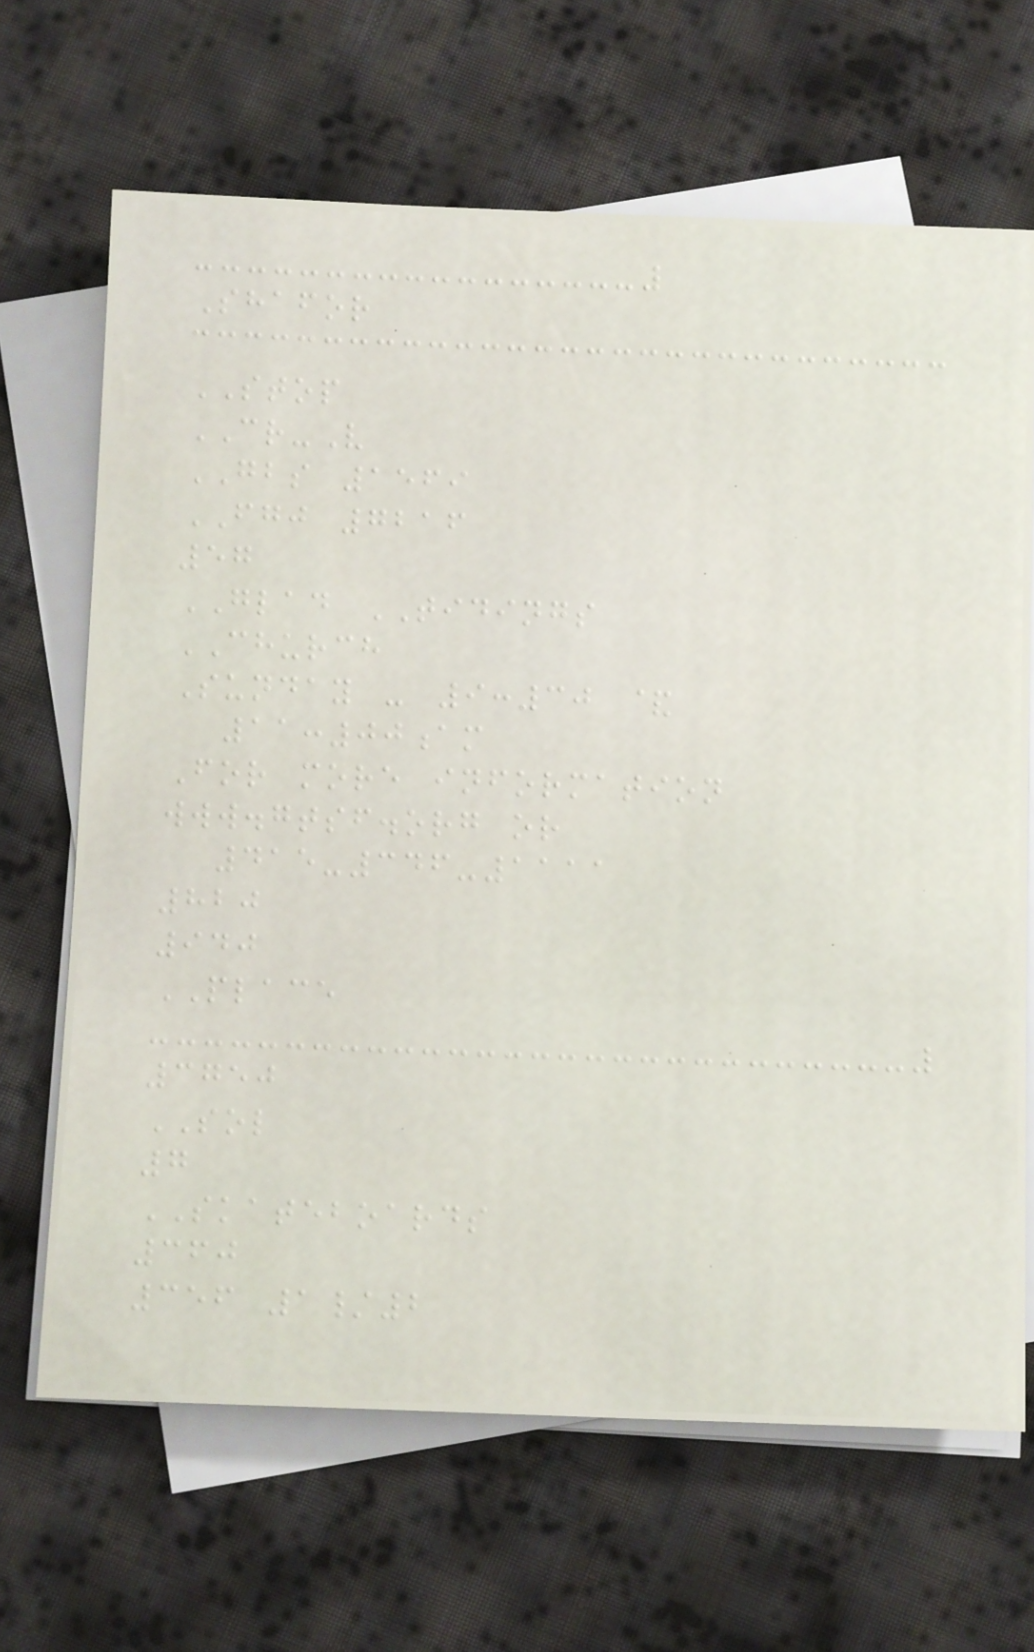Shafor
STOP
CR-V
GBS 1569
FGJ 7216
57
GLAD TIDINGS
CHURCH
Sunday - 9:30 &
11:00am
For more information
www.gtsf.org or
415-346-1111
820
940
PLACE
3750
SOL
7
SKATEBOARDS
360
356 1/2
